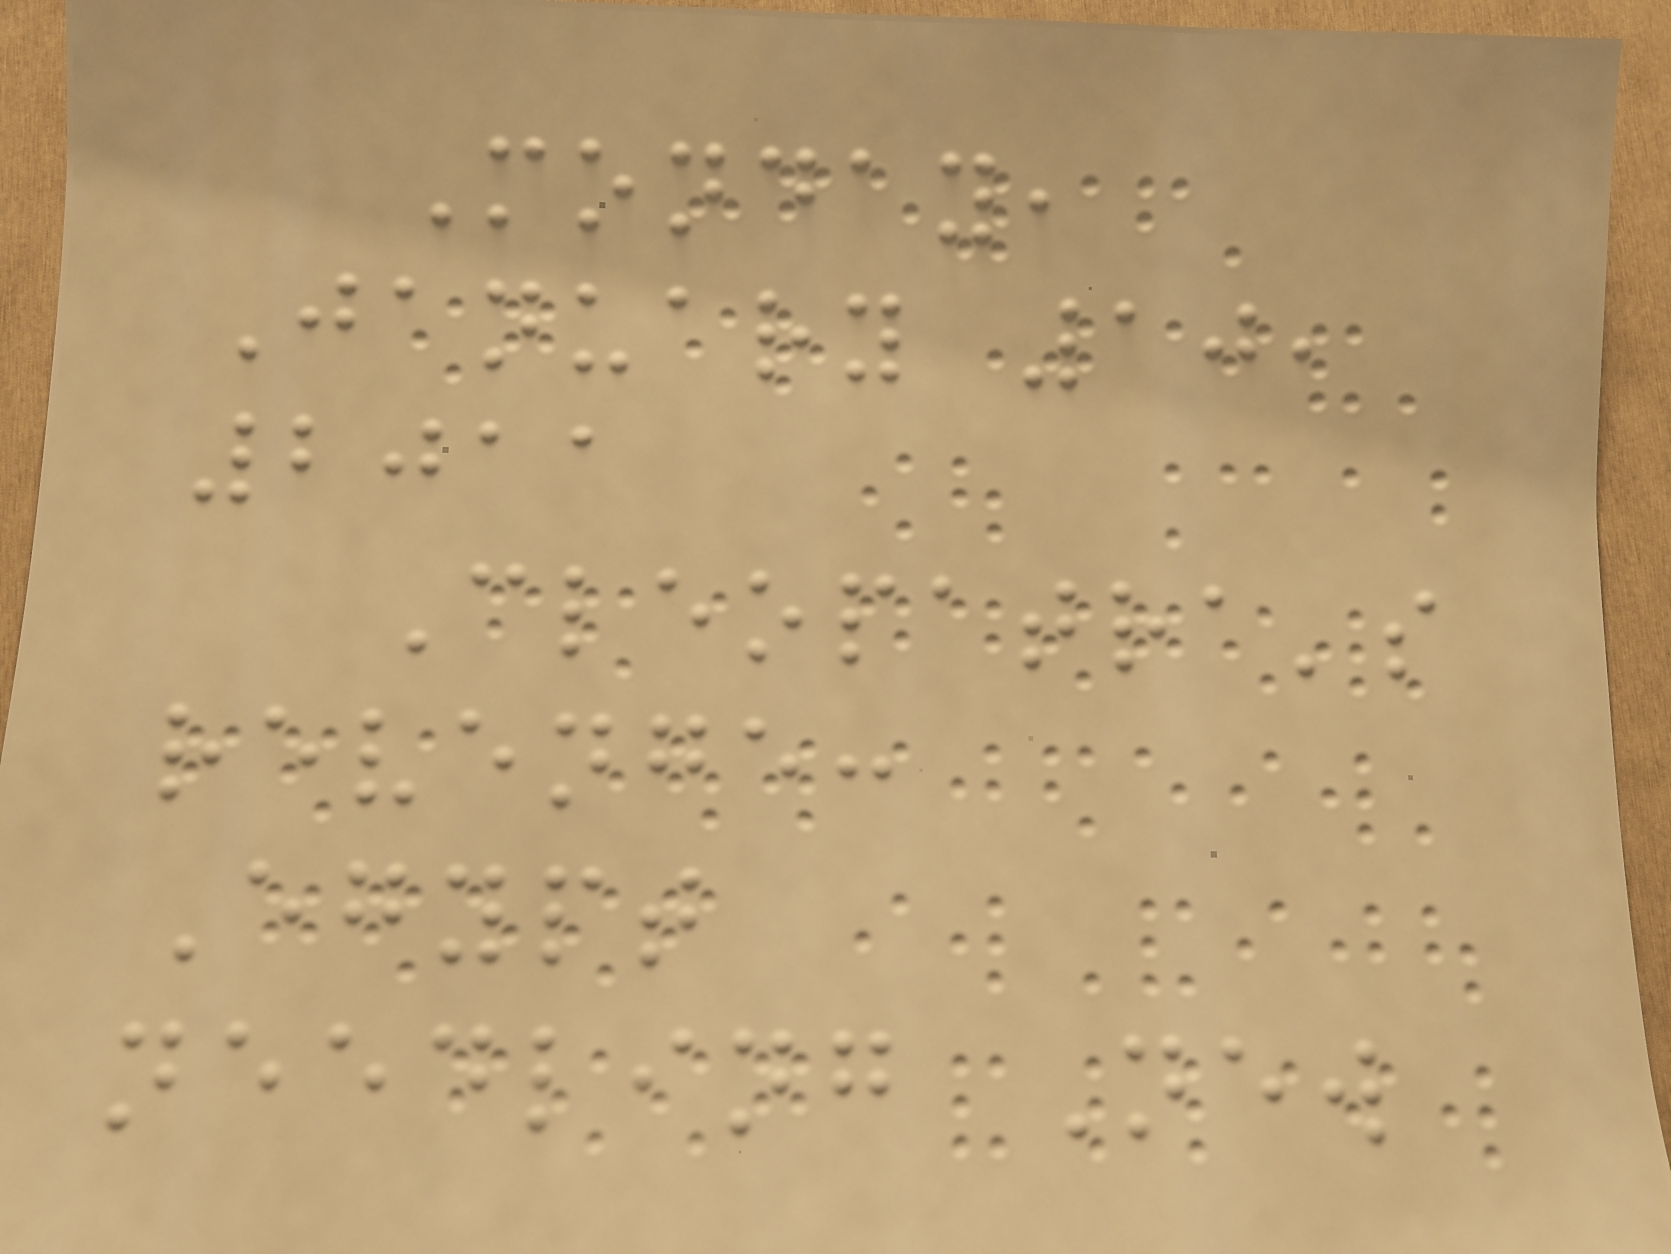Monday,
January 10,
2011
Cleopatra's
revenge:
Egypt
needling New
